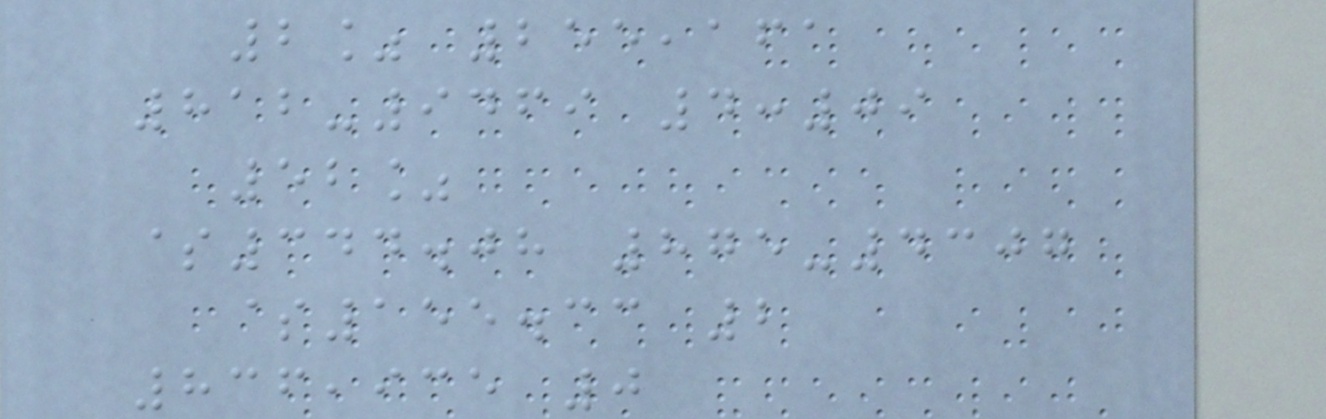2% 255,161
812-9469 4:09
52%
$344.08 875-4307
$155.33 2
836,935 0
